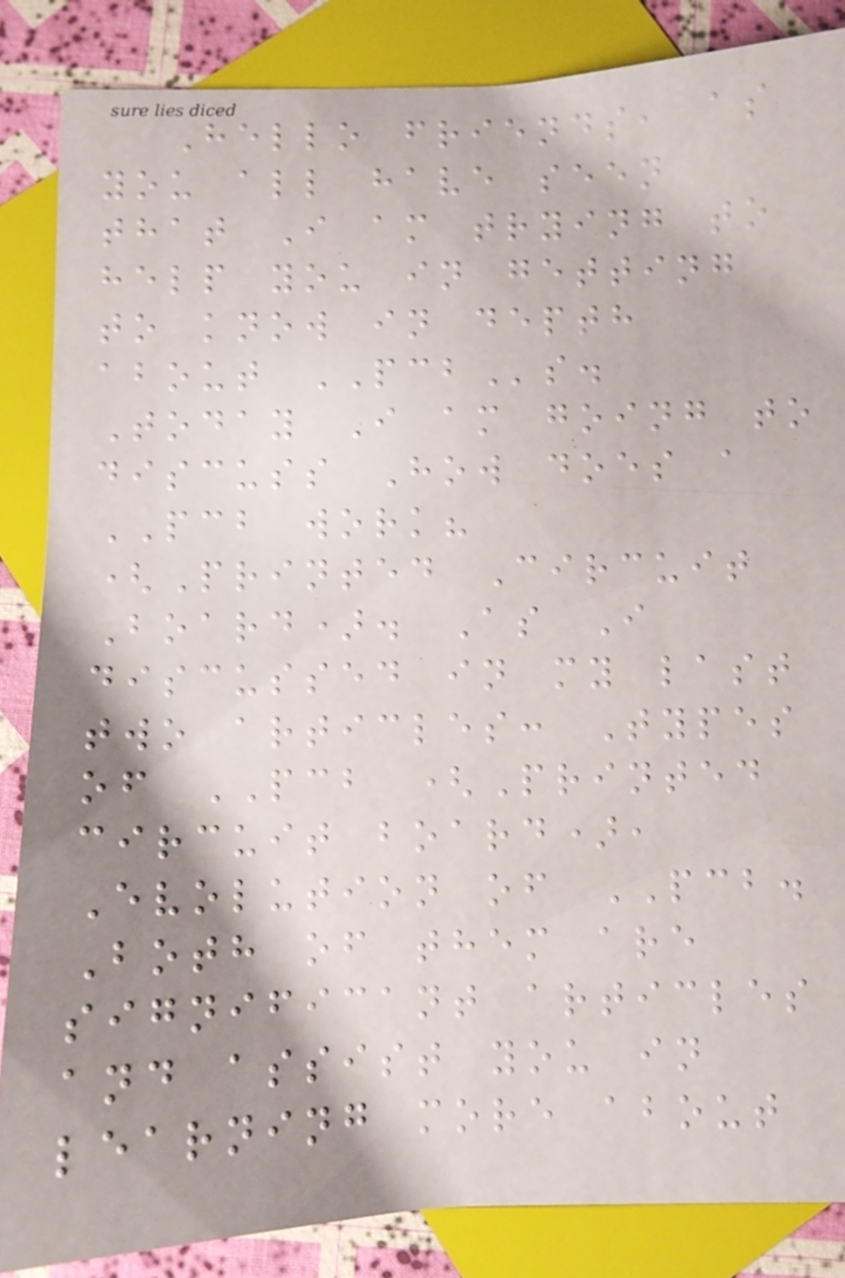Hello friends, as
you all have seen
that I am trying to
help you in getting
to know in depth
about PCBs.
Today I am going to
discuss How does a
PCB work?
(Printed Circuit
Board). As I
discussed in my last
two articles: Types
of PCB (Printed
circuit board),
Evolution of PCB.
Both of them are
significant articles
and assist you in
learning more about
